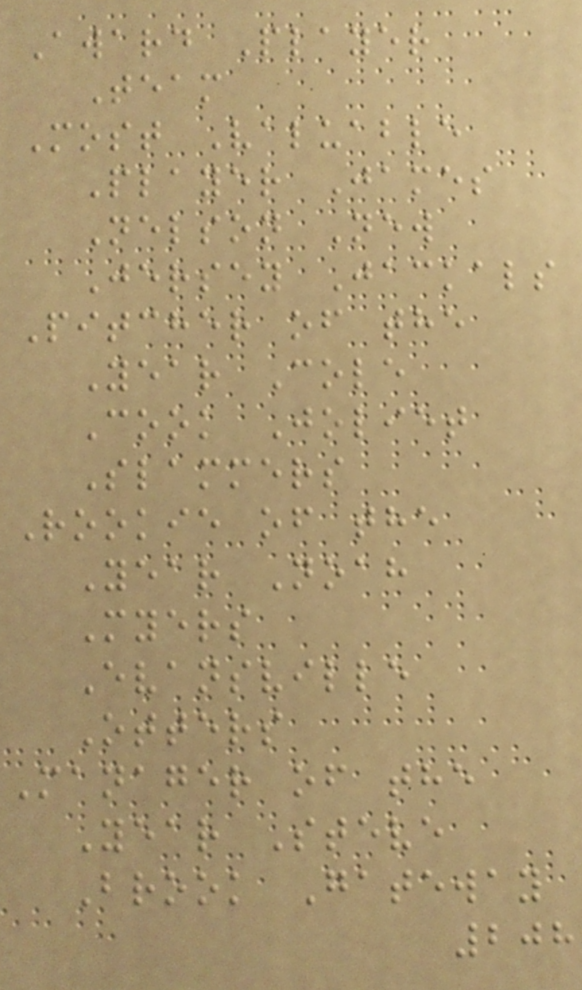Award Player
Team
Most Valuable
Player James
Nelson New
Jersey Jackals
Pitcher of the
Year Cole
Cook Joliet
Slammers
Rookie of the
Year Noah
Myers
Evansville
Otters
Manager of the
Year Steve
Brook Gateway
208
